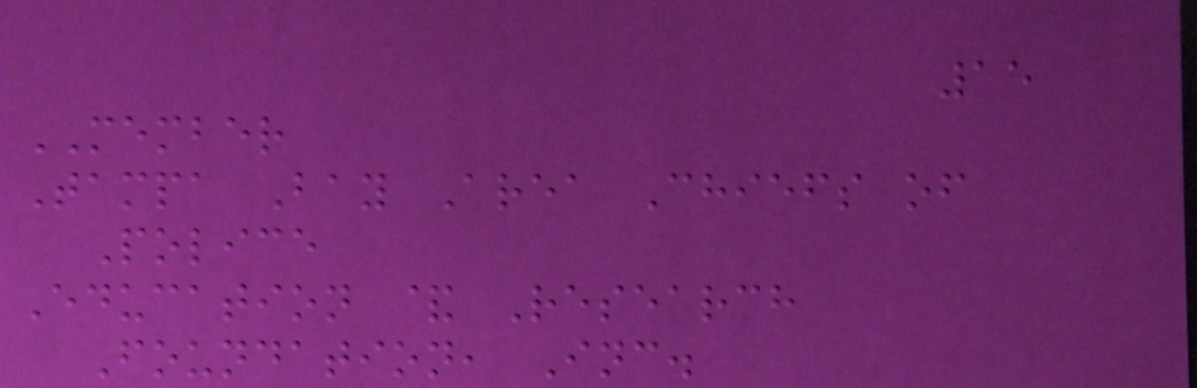15
MEMBER
Tampa Bay Area Chiefs of
Police
Education & Research
Foundation, Inc.
